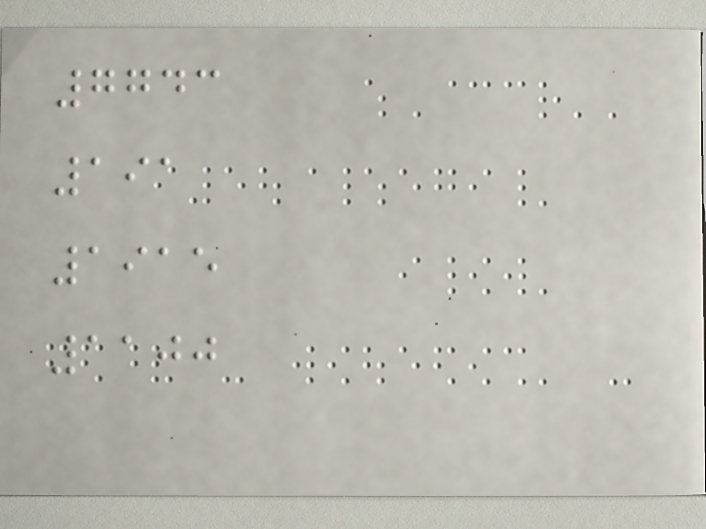7743
191
1915
1100
